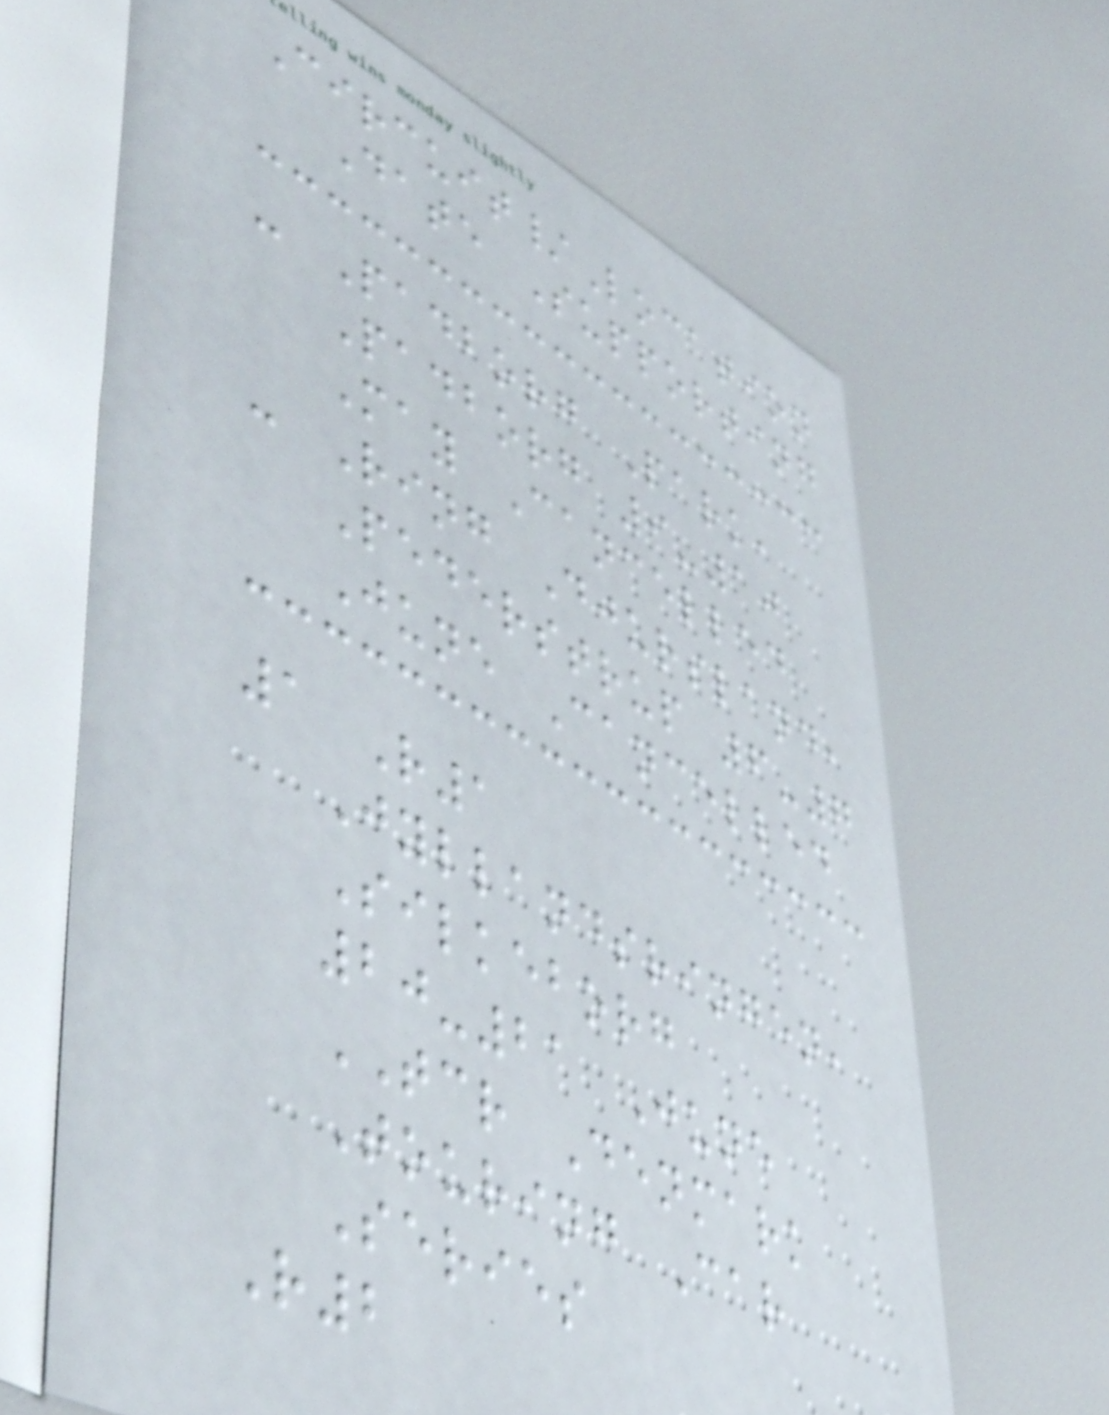Circuit/Location
Date Supporting
- Padborg Park,
Padborg 9-10
May Cancelled
- Ring Djursland,
Pederstrup 6-7
June Cancelled
1 R1
Jyllandsringen,
Silkeborg
20-21 June
TCR Denmark
Touring Car
Series
R2
